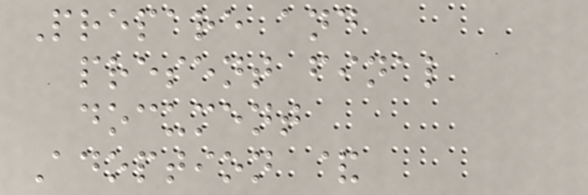Prepare and
present final
document
Adoption &
